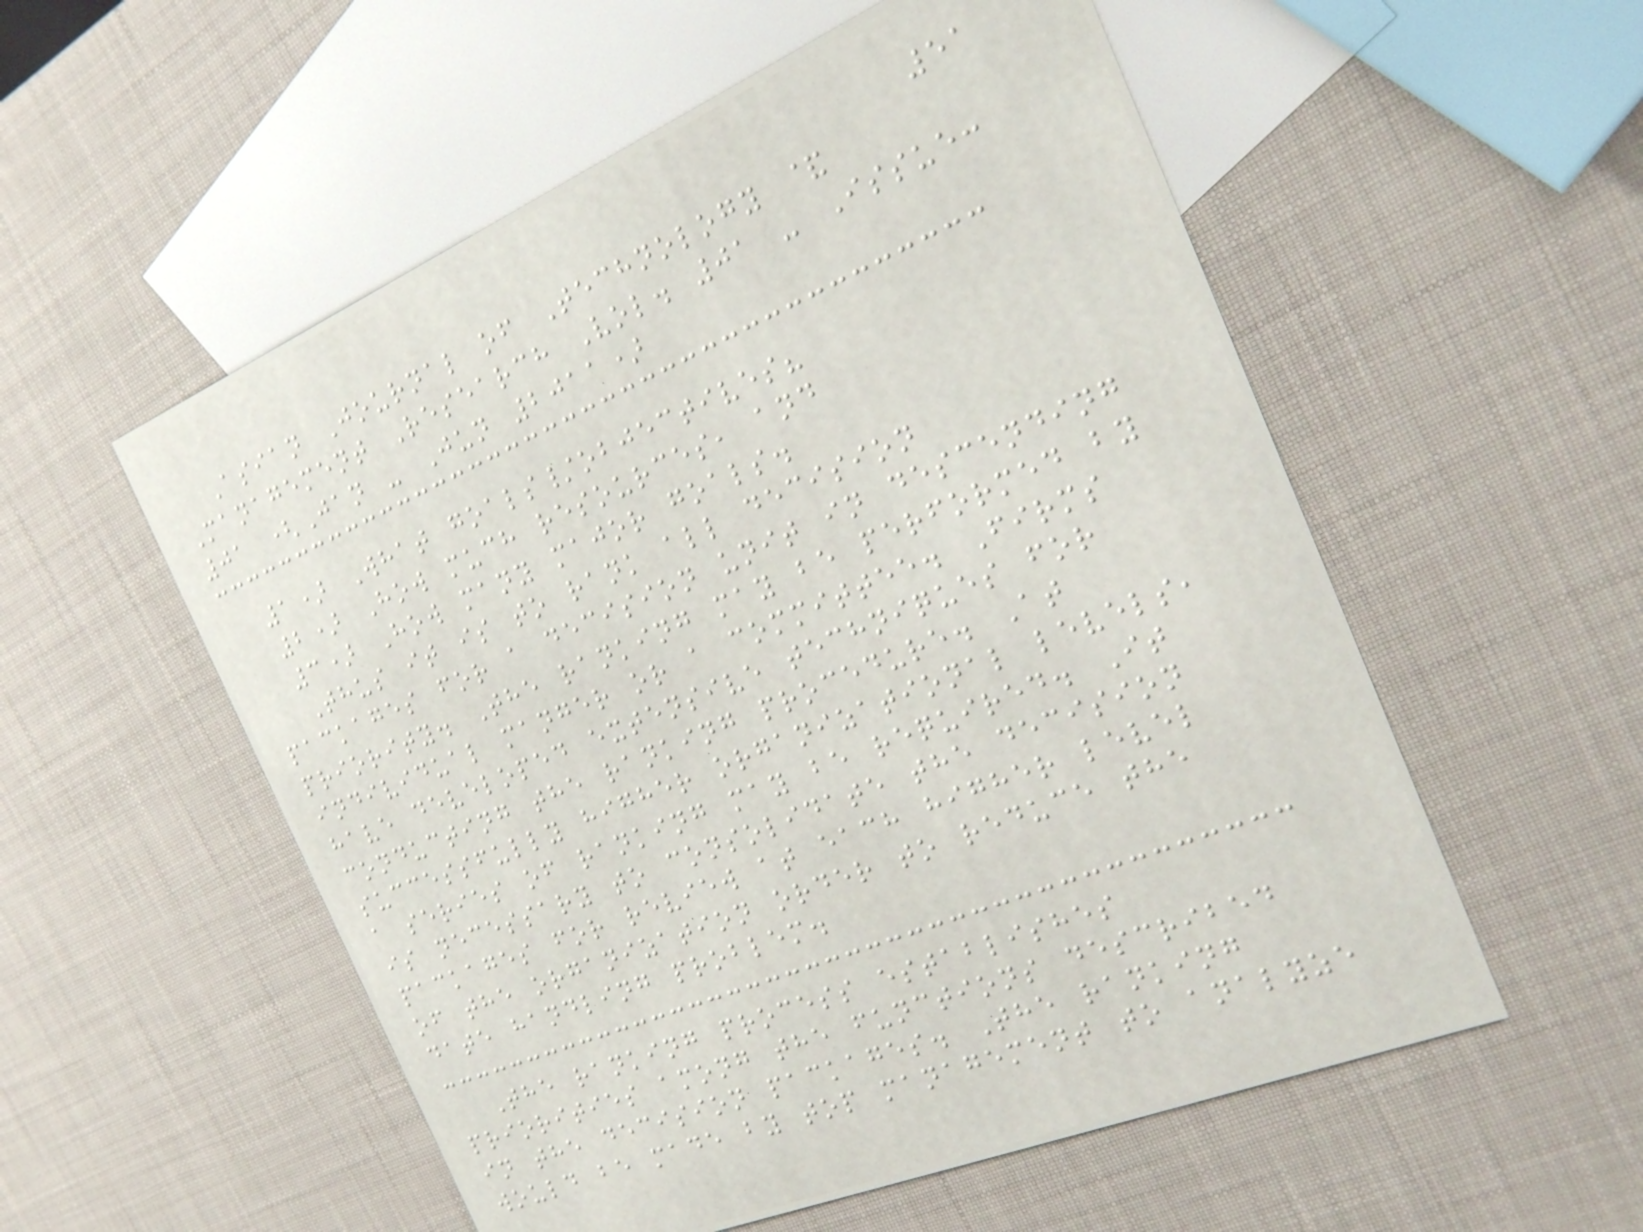51
Asian Journal of Technology &
Management Research Vol. 01 - Issue:
01 (Jan - Jun 2011)
1) What goals/objectives?
2) How much resources, and
3) How many major goals.
Thus it is to rank all decision
packages for a decision unit in descending
priority. The ranking may be performed by
individual manger or a committee. Firms
have developed extensive techniques for
conducting the ranking procedure. At
successfully higher organizational levels,
a series of ranking may be required. It
is necessary to consolidate the decision
packages for review at each higher level
of the organization order to reduce the
date handling problem.
The ranking process establishes
priorities among the functions described
in the decision packages. The ranking
would be made by top management to analyze
